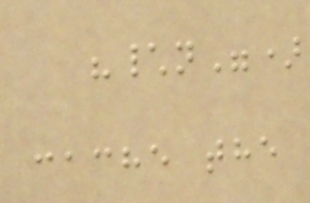"\n")
cache the
